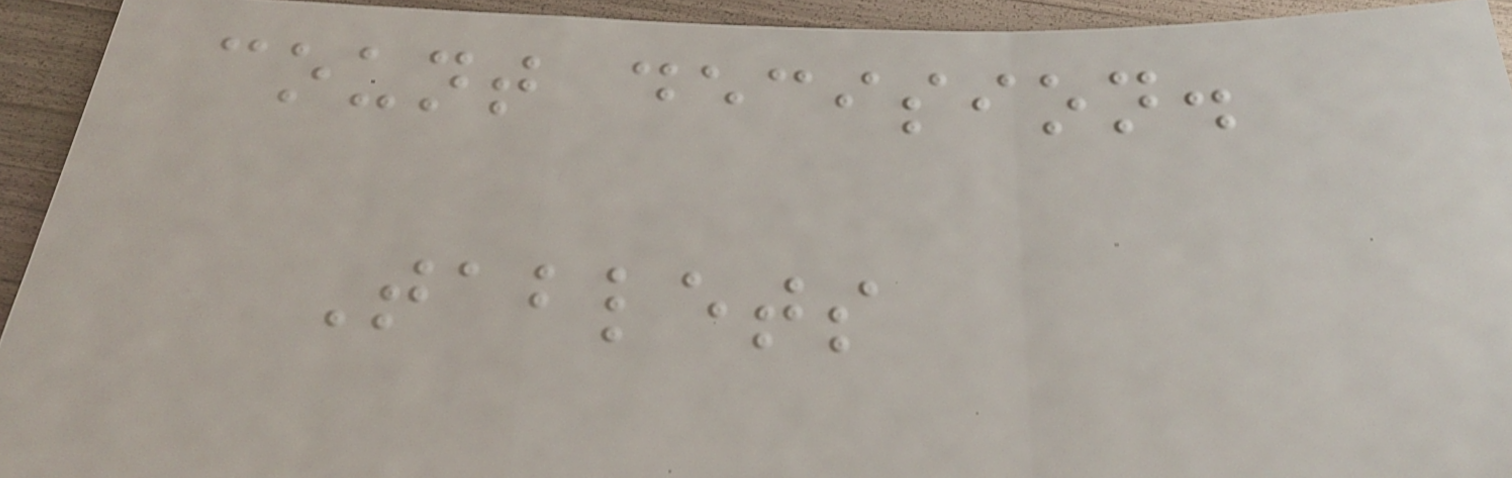count decision.
Tablets
